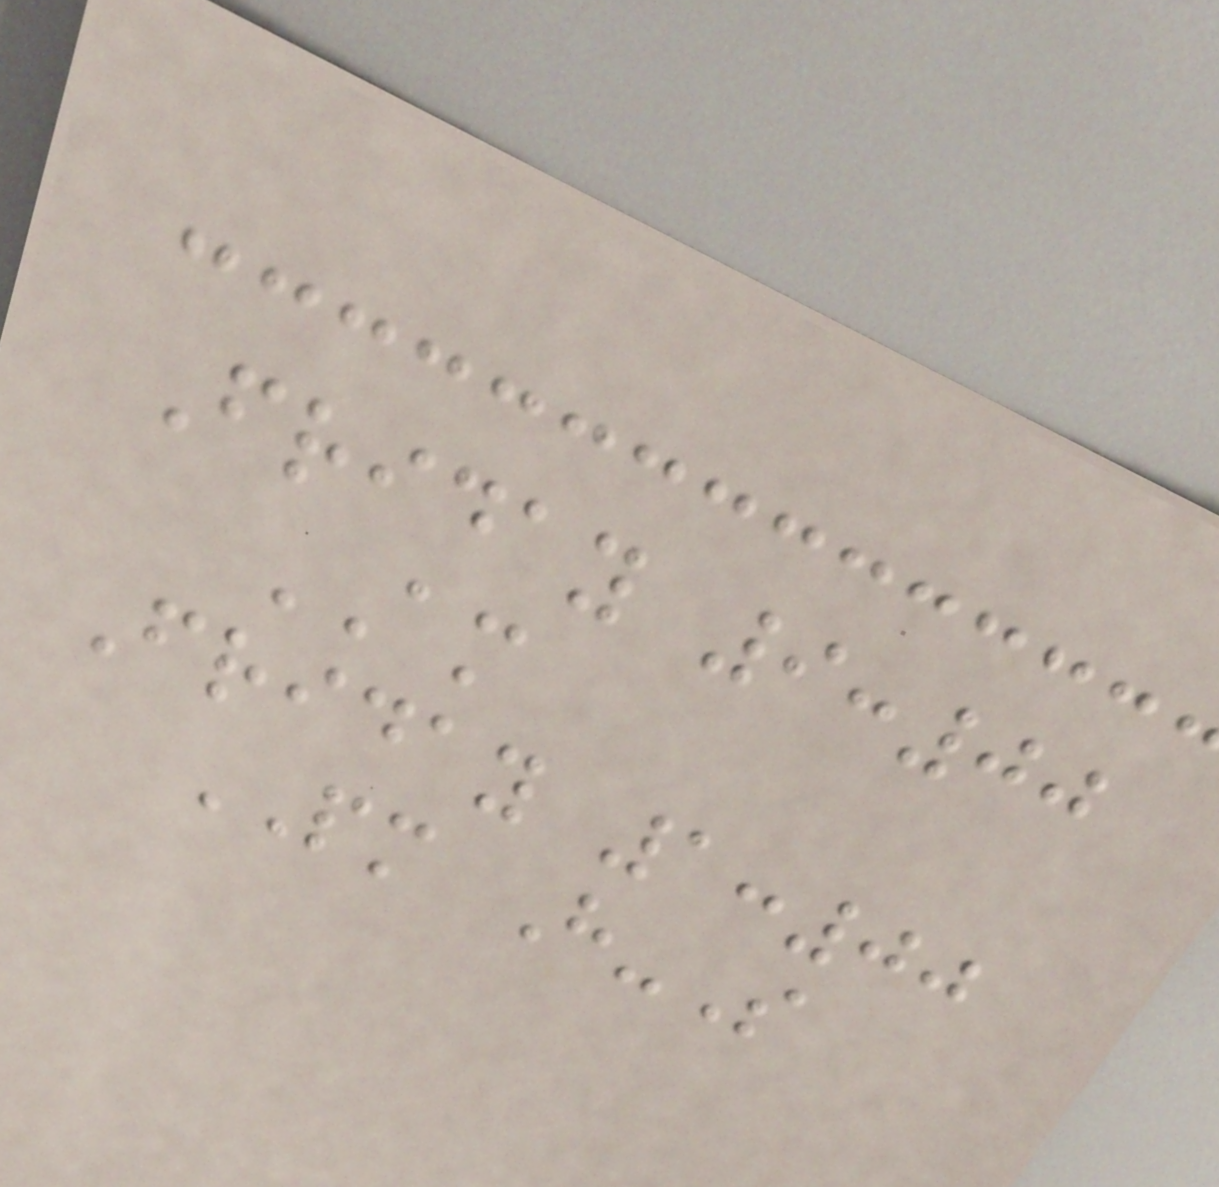Friday 9:00
AM
Friday 1:00
PM H-S
